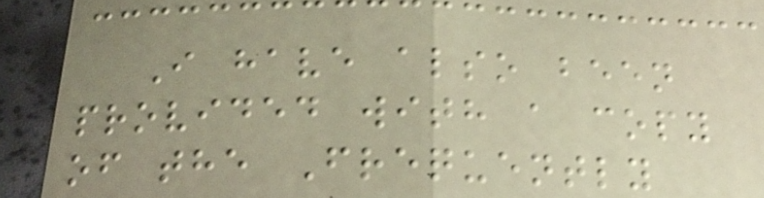I have also been
provided with a copy
of the Frequently
